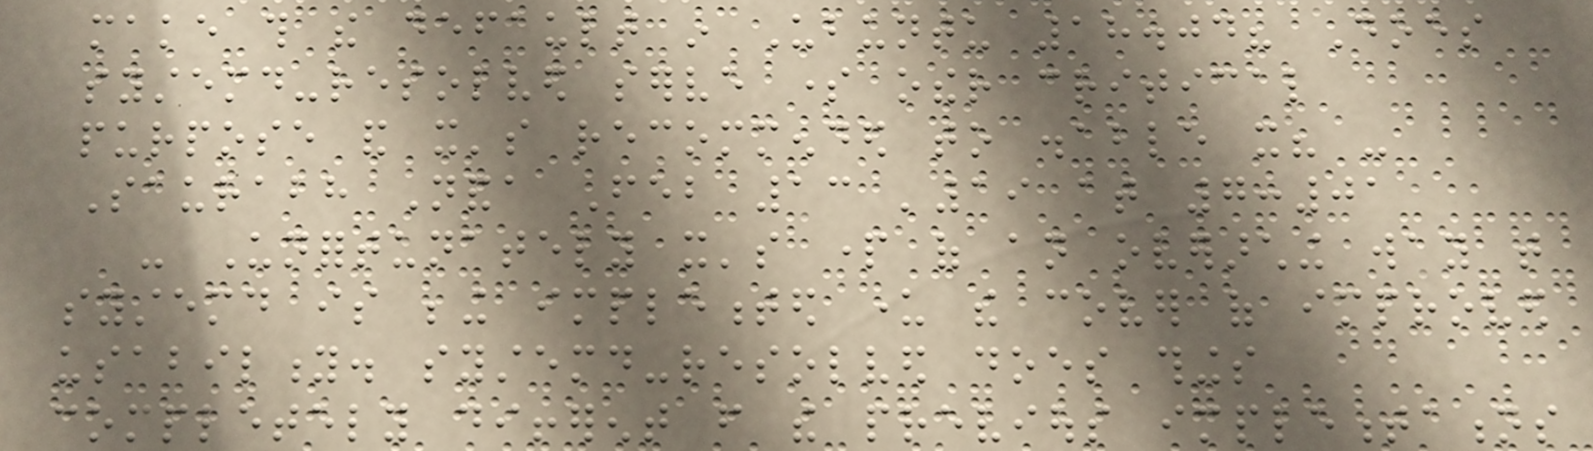make this the default in Ubuntu 18.04? Does
systemd-resolved serve some other critical
purpose and it's recommended to disable it? -
Saurabh Nanda Feb 13 '19 at 7:01
- Unfortunately it's part of an overarching way that
systemd is being implemented under the cover of improved
usability. systemd-resolved does things
completely different from the previous implementations
